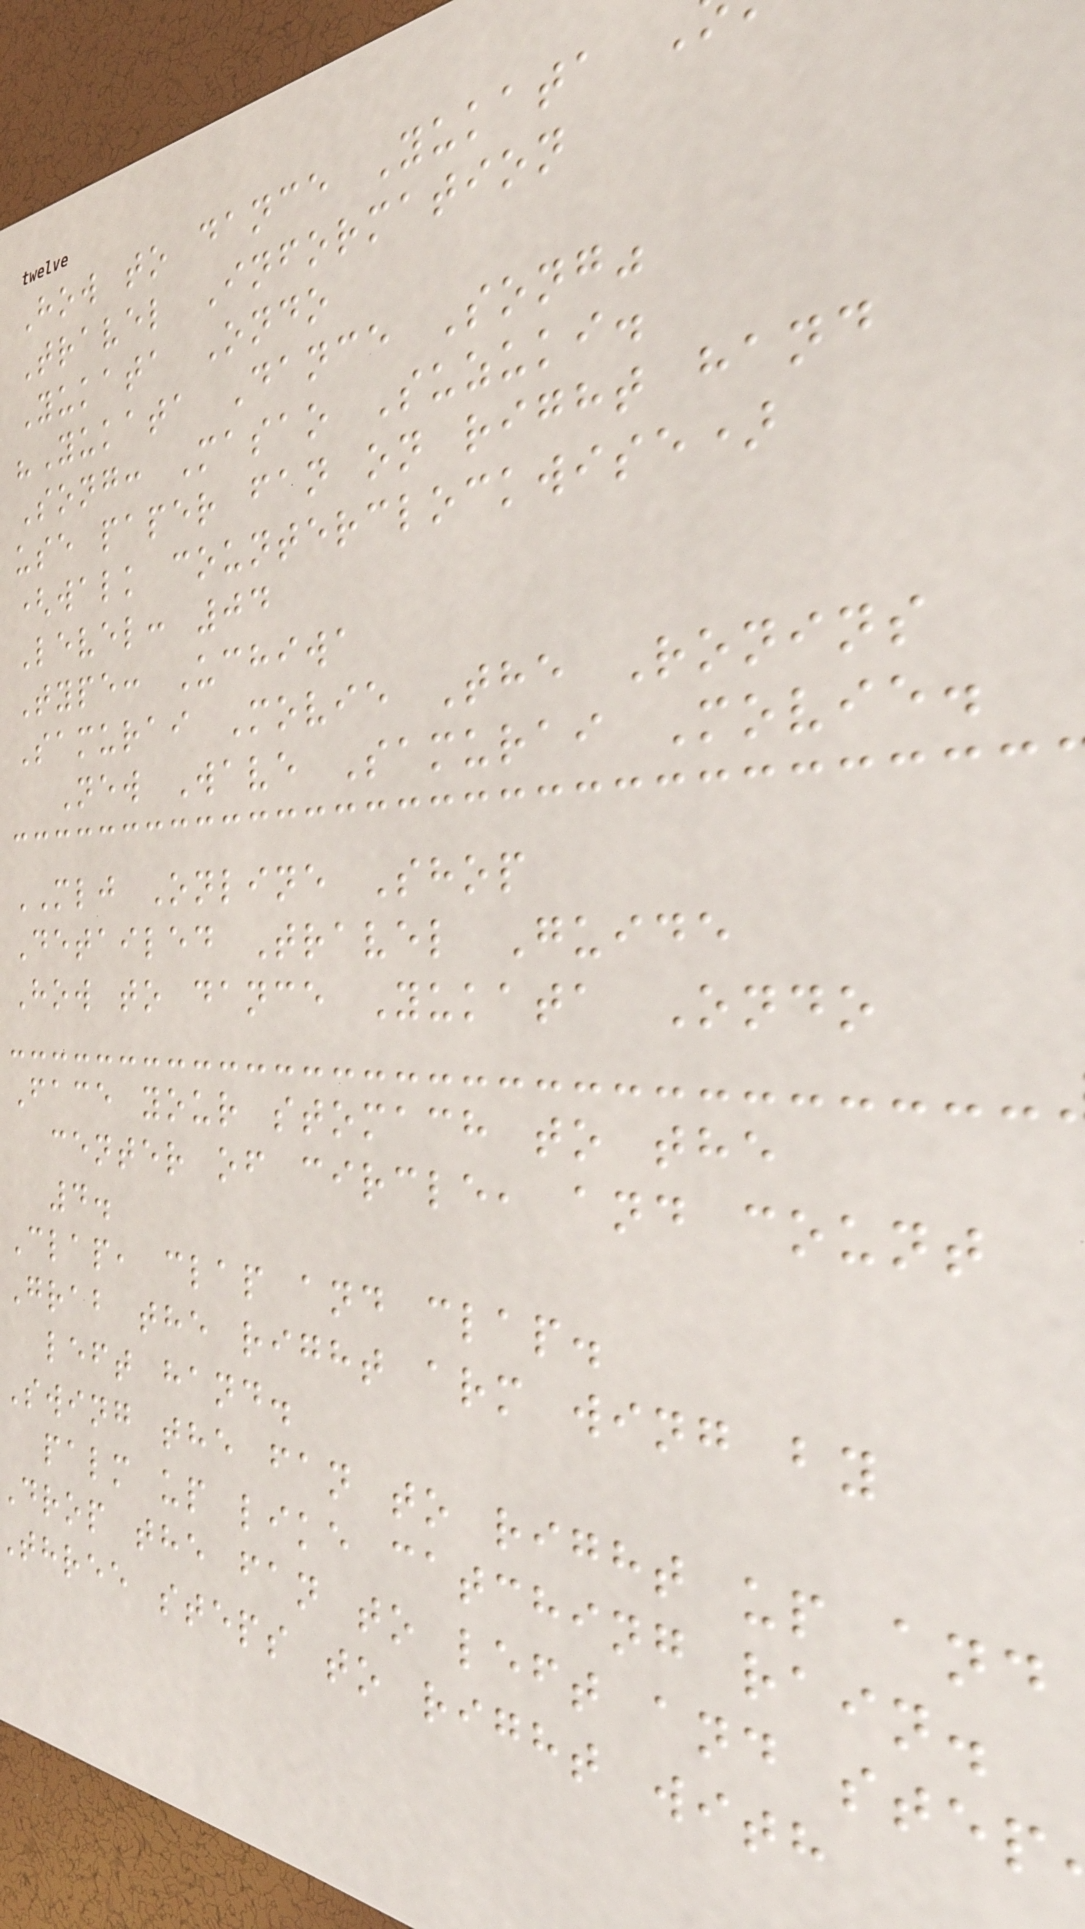How to dance Yukata
Travel Information
Yukata Ondo
"Yukata Dance Song"
Song: Masao Suzuki.
use paper fan on right hand
(walk counterclockwise)
Level: 04
Type: Uchiwa
Samurai Movie The Ronins
New Wave Samurai Movie.
MLJ Online Shop
Detailed Travel Guide
How to dance Yukata Ondo
Face your stomach to the
center of circle, and count
4.
Clap, clap and clap.
Grab the right arm wing by
left hand.
Swing the fan to right up and
palm up like catching rain.
drop the fan to left and step
three steps to right with
